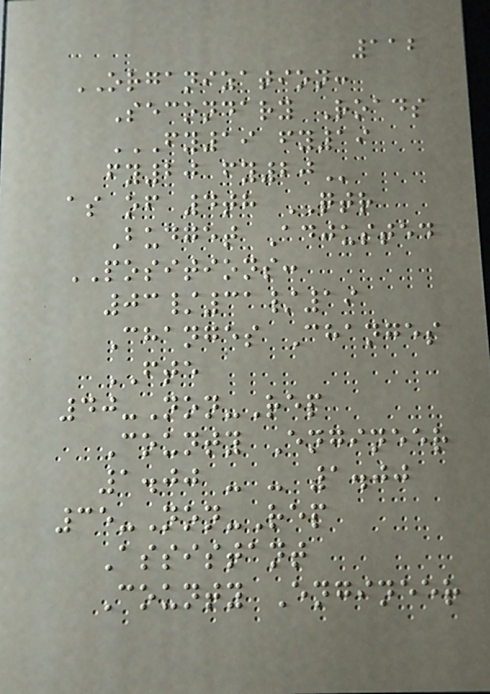112
ORGANIZATION:
Secondary Roads
FY19 FY19
FY20 FY20
as of 4th QTR
Budget Adjusted
POSITIONS:
03/31/19
Changes Changes
FTE
40-Non-Rep
County Engineer
1.00 - - 1.00
35-Non-Rep
Assistant
County Engineer
